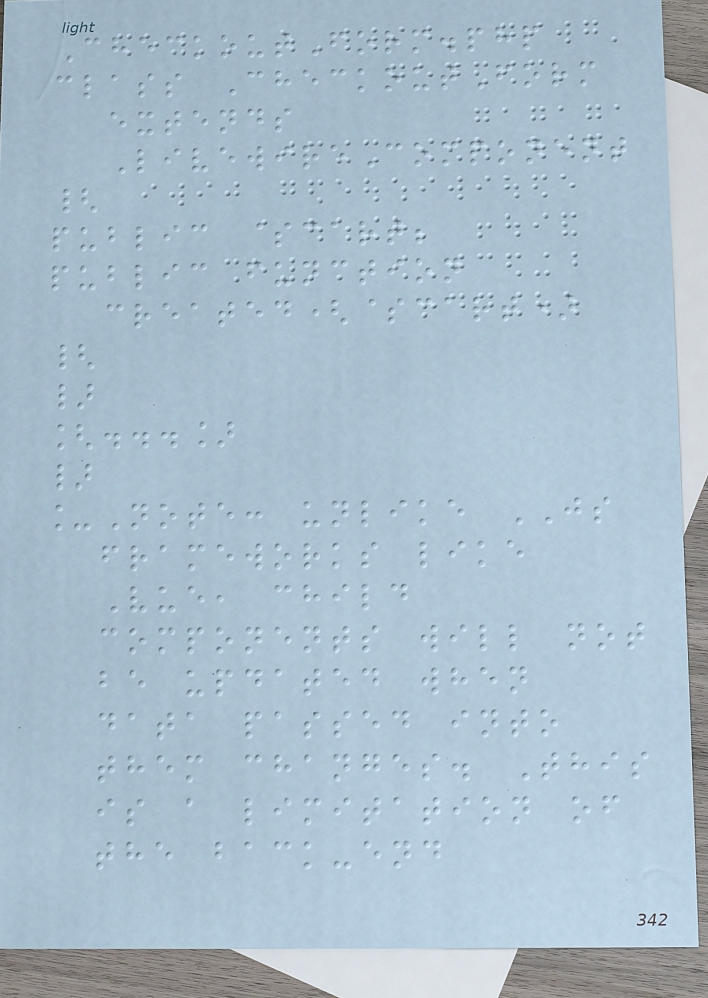CheckoutForm.php
class CheckoutForm
extends
LivewireComponent
{
public $cart;
public function
created($cart)
{
}
[...]
}
_Note: unlike JS
frameworks like
Vue, child
components will not
be updated when
data passed into
them changes. This
is a limitation of
the back-end
